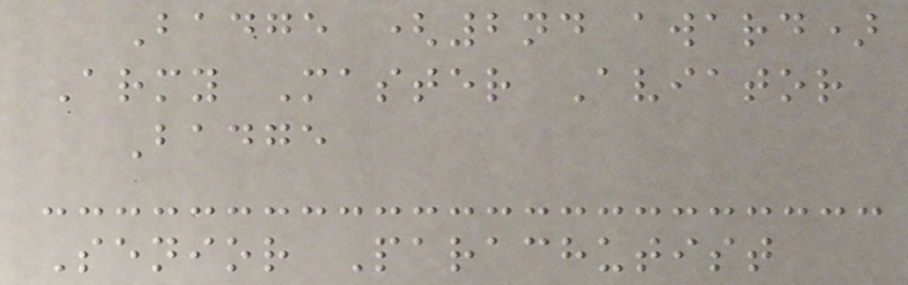Badge (2nd award)
Army Master Aviator
Badge
Senior Parachutist
